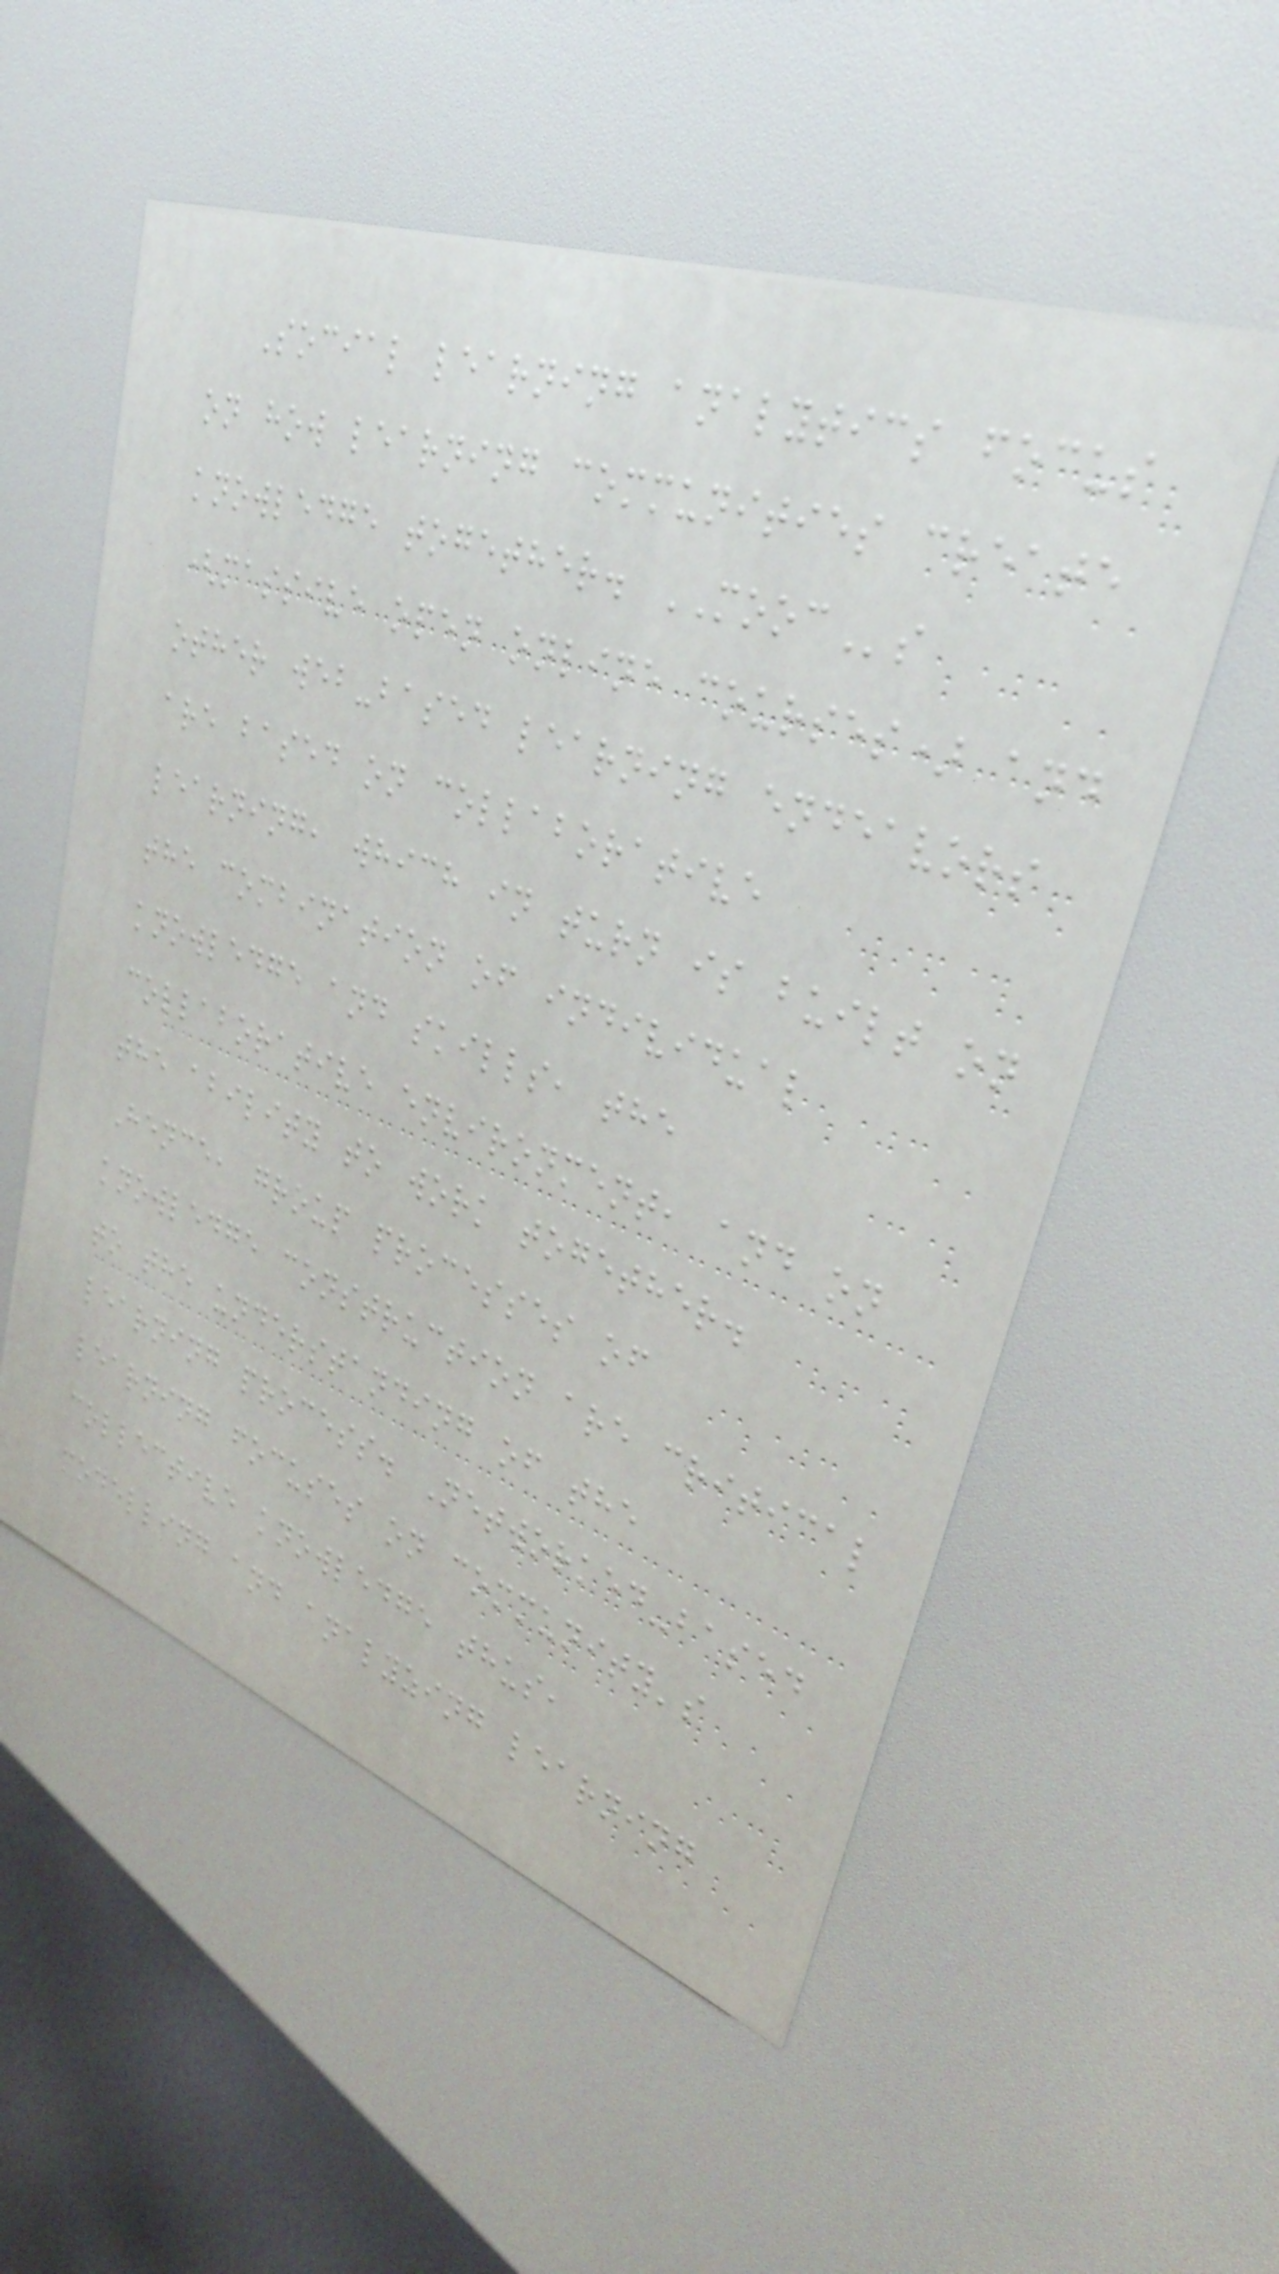Social learning analytics focus
on how learning communities create
knowledge together. MOOCs
(massive open online courses) and
other web-based learning endeavors
are based on collaborative
learning, which in turn is built on
the combination of individual
knowledge and skills, the
collaborative environment, and on
the ability to work together.
Hence, group processes of
knowledge construction are critical
to the understanding of the
learning process. Networked-based
learning focuses on community's
collective knowledge thus,
modelling and analyzing learning
